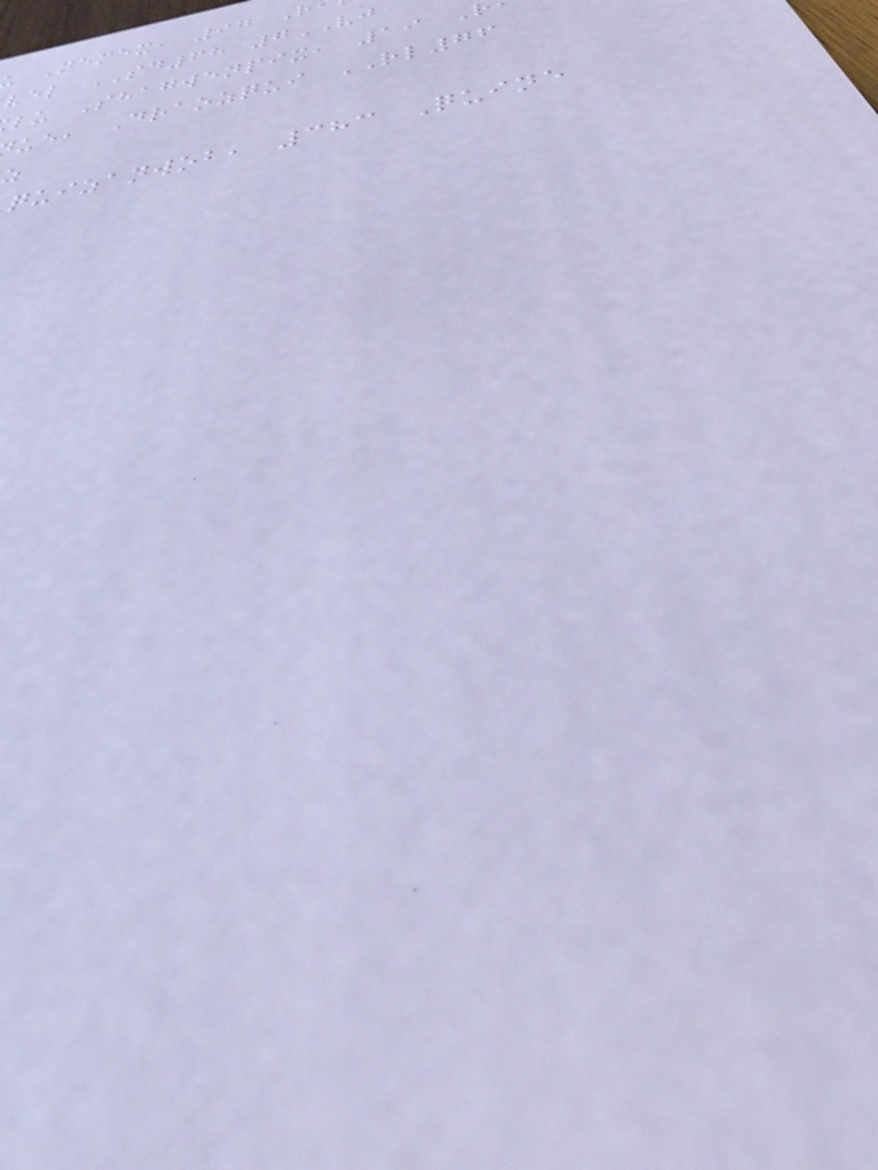Nemex, 97 R
vel SD68 7VJ
lu Shagwenpix, 19
ue, Draozqui RL76
quizanwob, 383 Quine
